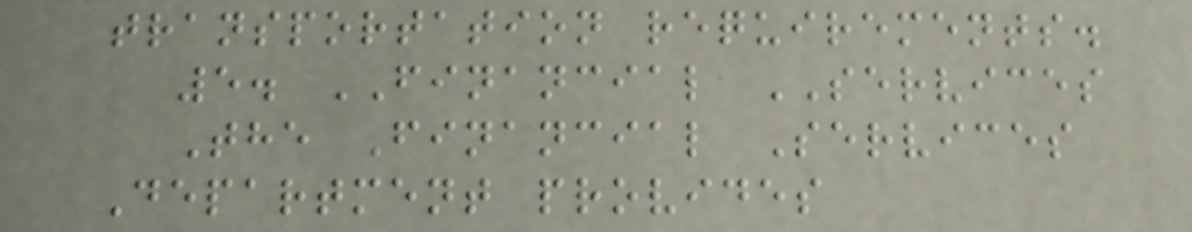transportation requirements.
5. FINANCIAL SERVICES
The Financial Services
Department provides
